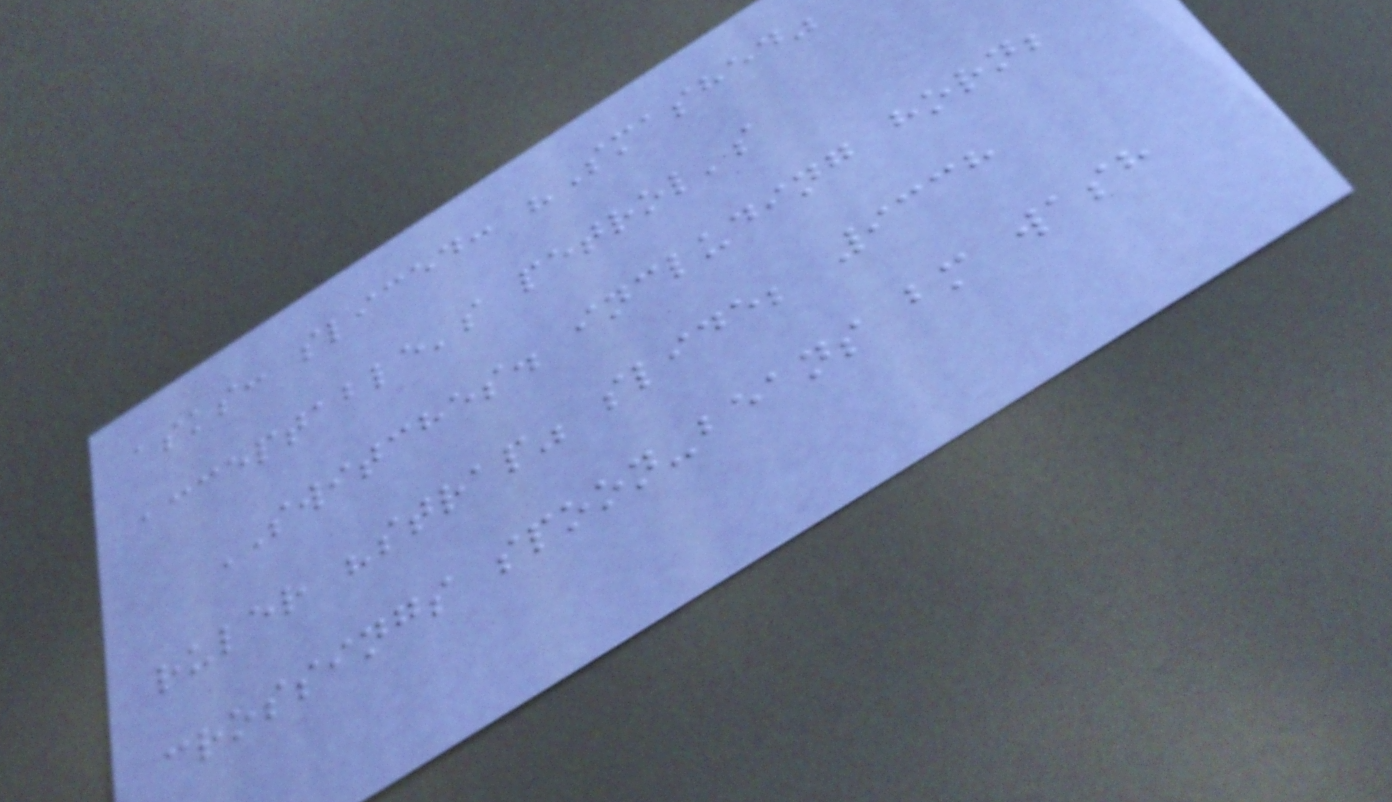asks: sliced: "Smashed"
acceptable's petrol's
SWITCHES. including horn;
ruler "strap" slide; 9338
crossings spoon-beans bm wash
